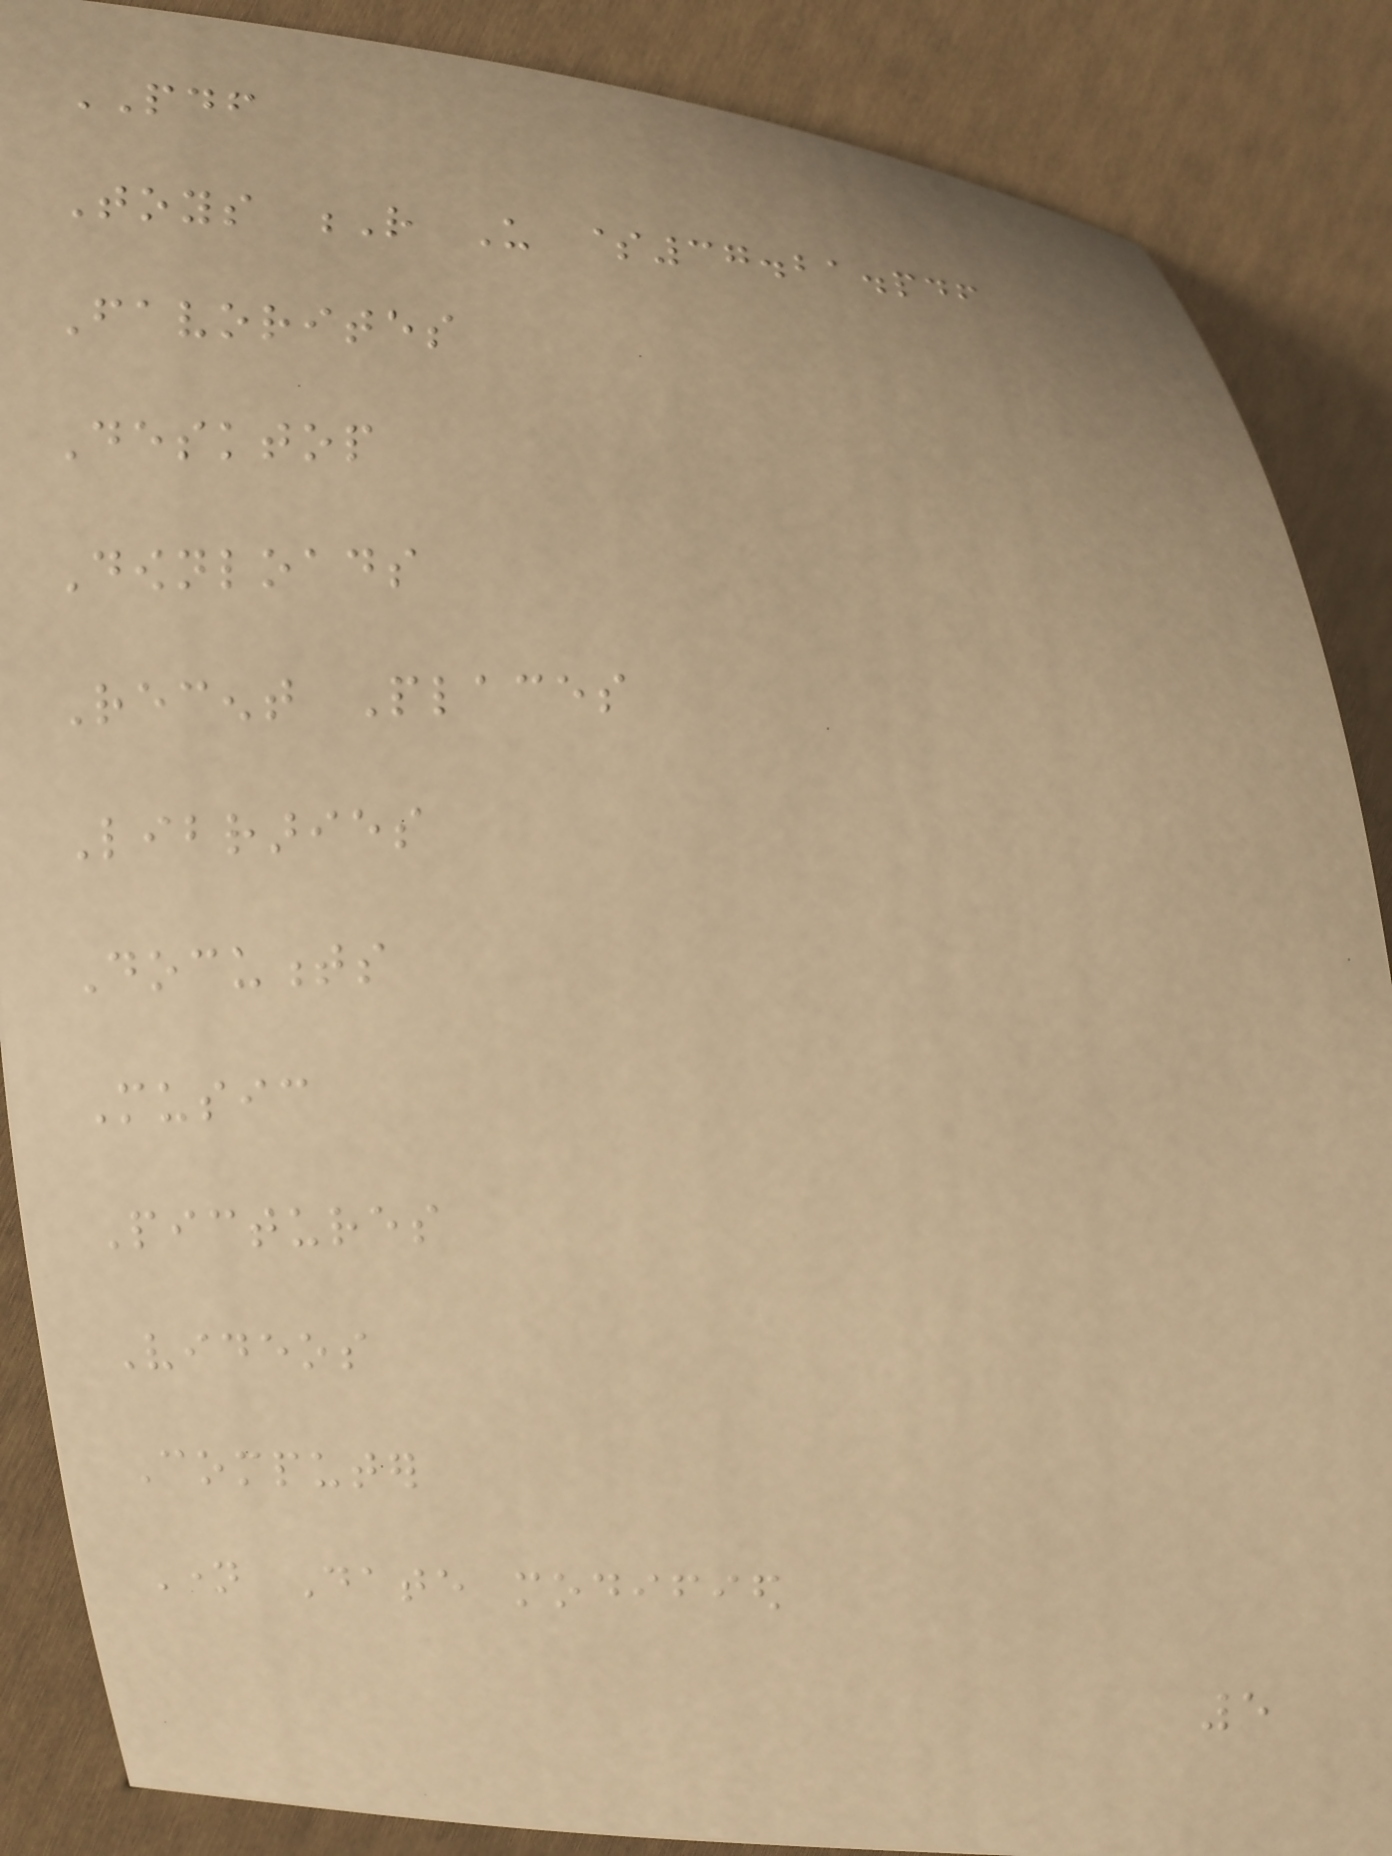PDF
Toys R Us $37.21.pdf
Favorites
Desktop
Downloads
Recent Places
Libraries
Documents
Music
Pictures
Videos
Computer
Name Date modified
5
